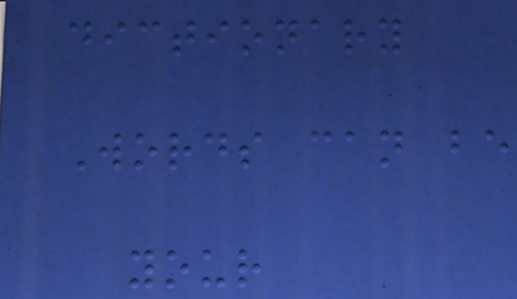dictionary
Words can be
your
